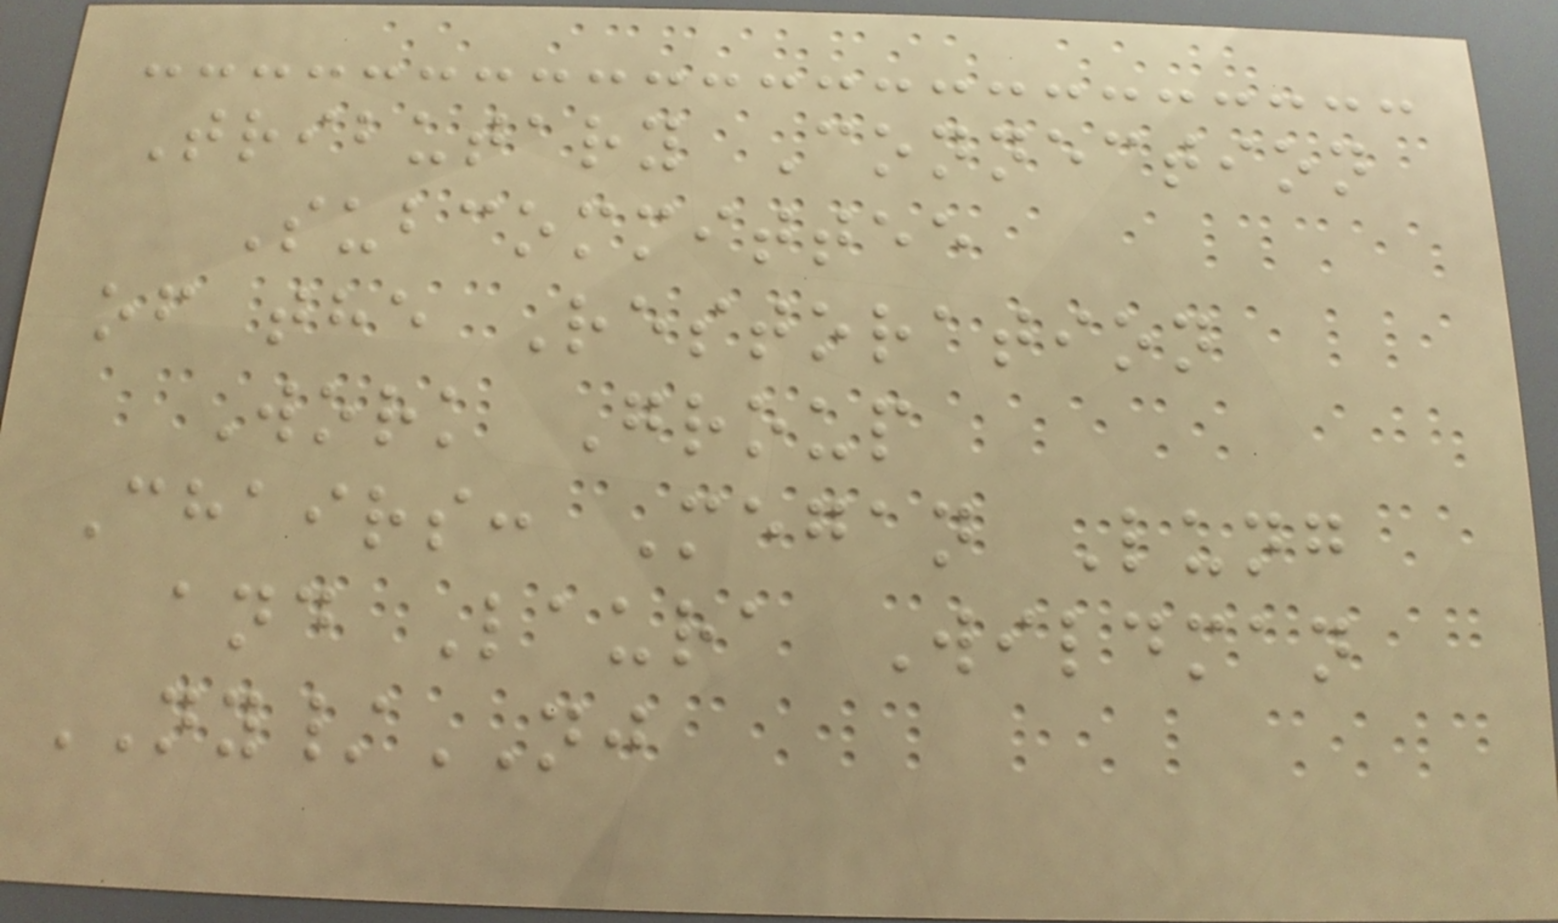Tributary Connection
Subcommittee
of the Restoration
Work Group
Chairs: Megan Lung
and Laura Wildman
NY/NJ
